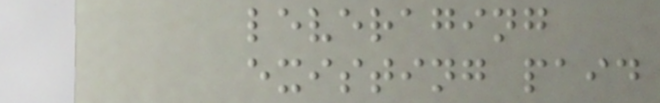leveraging
existing paid
